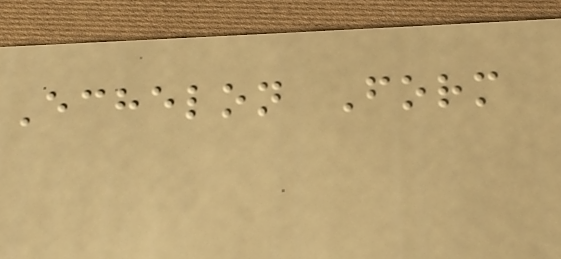Echelon Form
